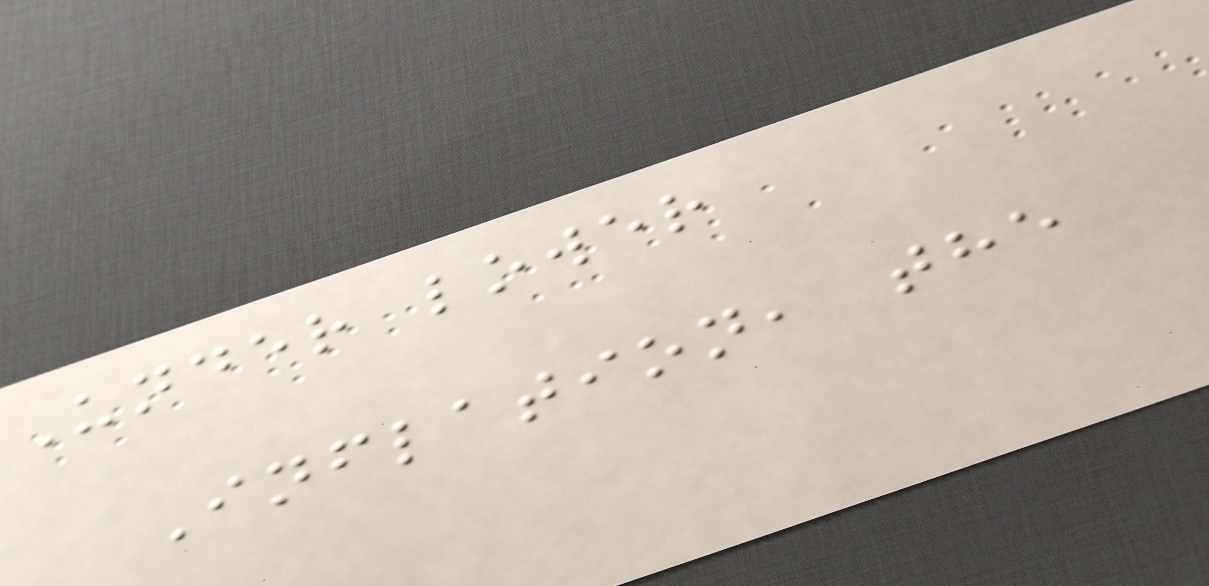Under lower
Inflation, the
